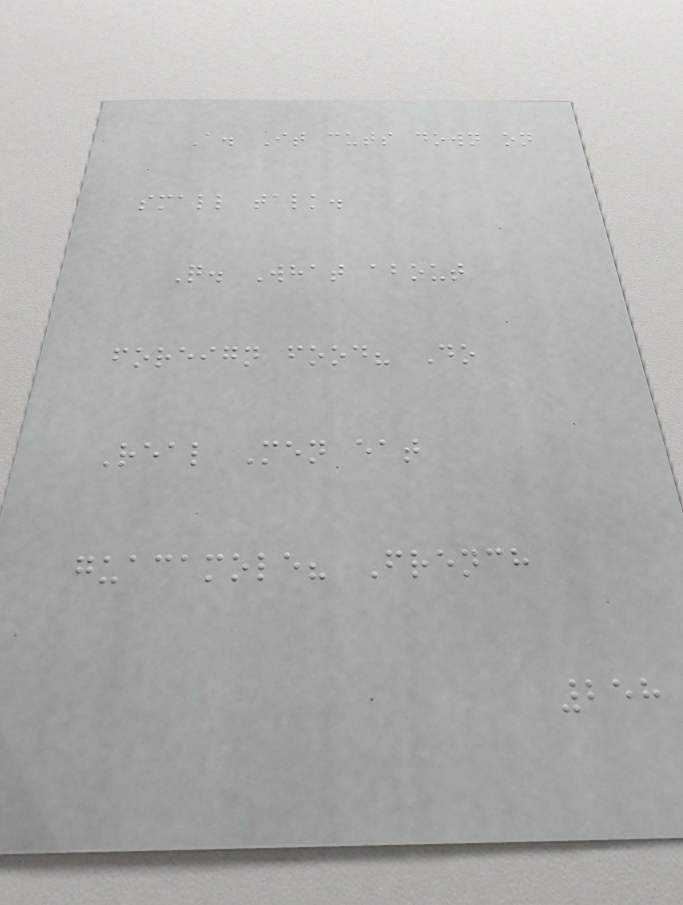A. It cuts down on
small talk.
Q. What about
foreign food? Do
Real Men eat
guacamole? French
258
